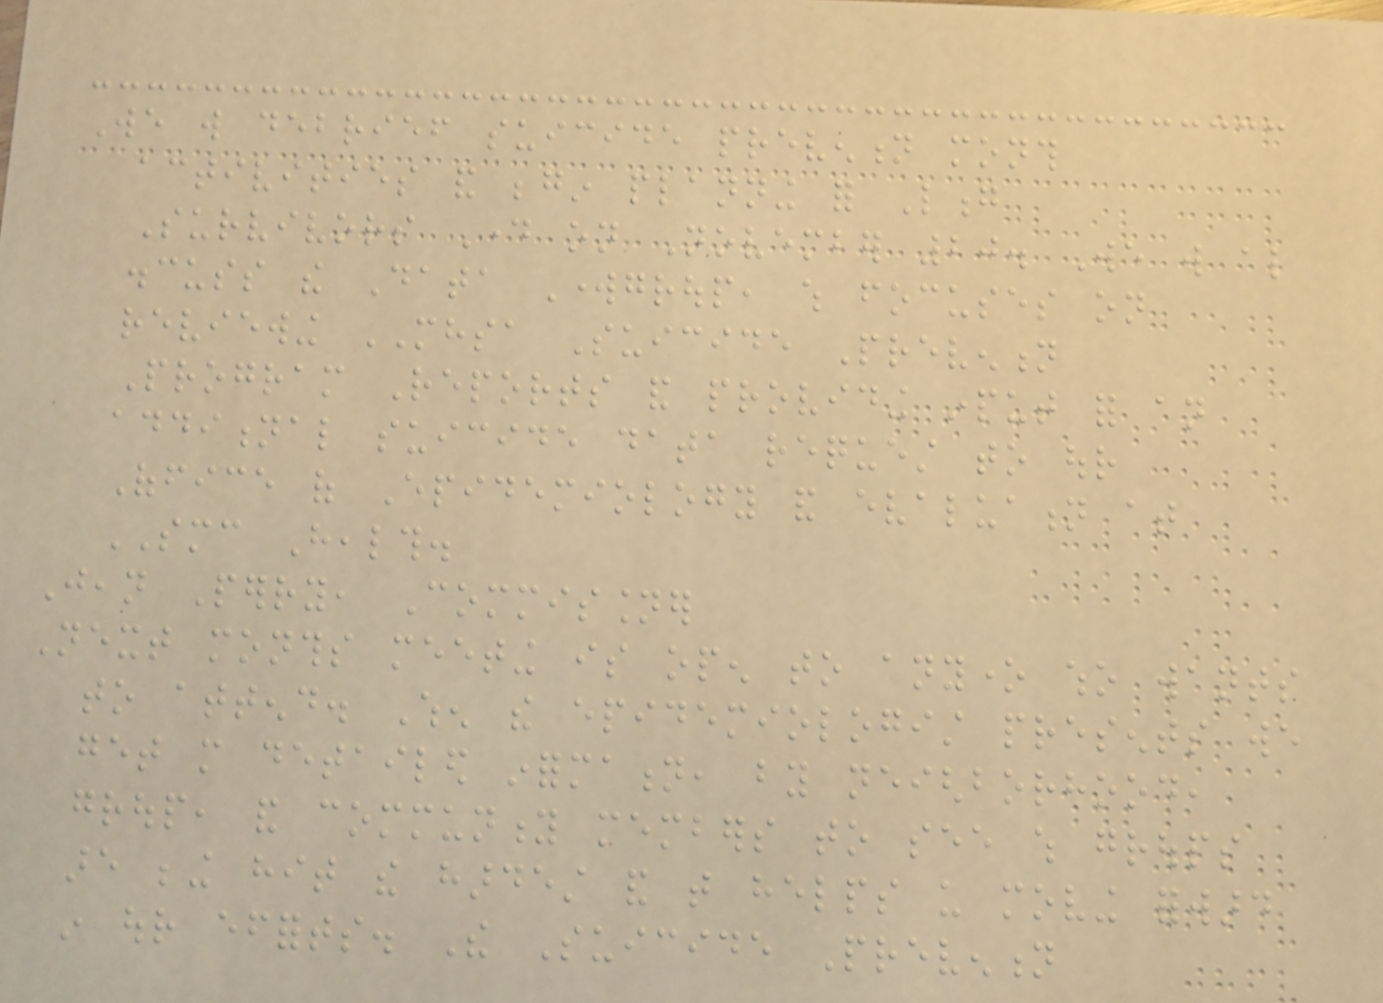We will debrief suicide prevention month
activities and begin planning for Long
Survivors Day on November 20. We will also
discuss the Data Workgroup, which focuses on
reviewing MHSA Suicide Prevention
Program Reports and providing input for an
additional suicide data request to our
Office of Epidemiology and evaluation at
SMC Health.
Jean Perry, Commissioner
Next months meeting is open to anyone who wants
to attend. When the epidemiologist presents we
get more detailed information, by neighborhood,
group, and community members to see which groups
are being hit the hardest and that helps us moving forward
in our efforts. The Suicide Prevention
